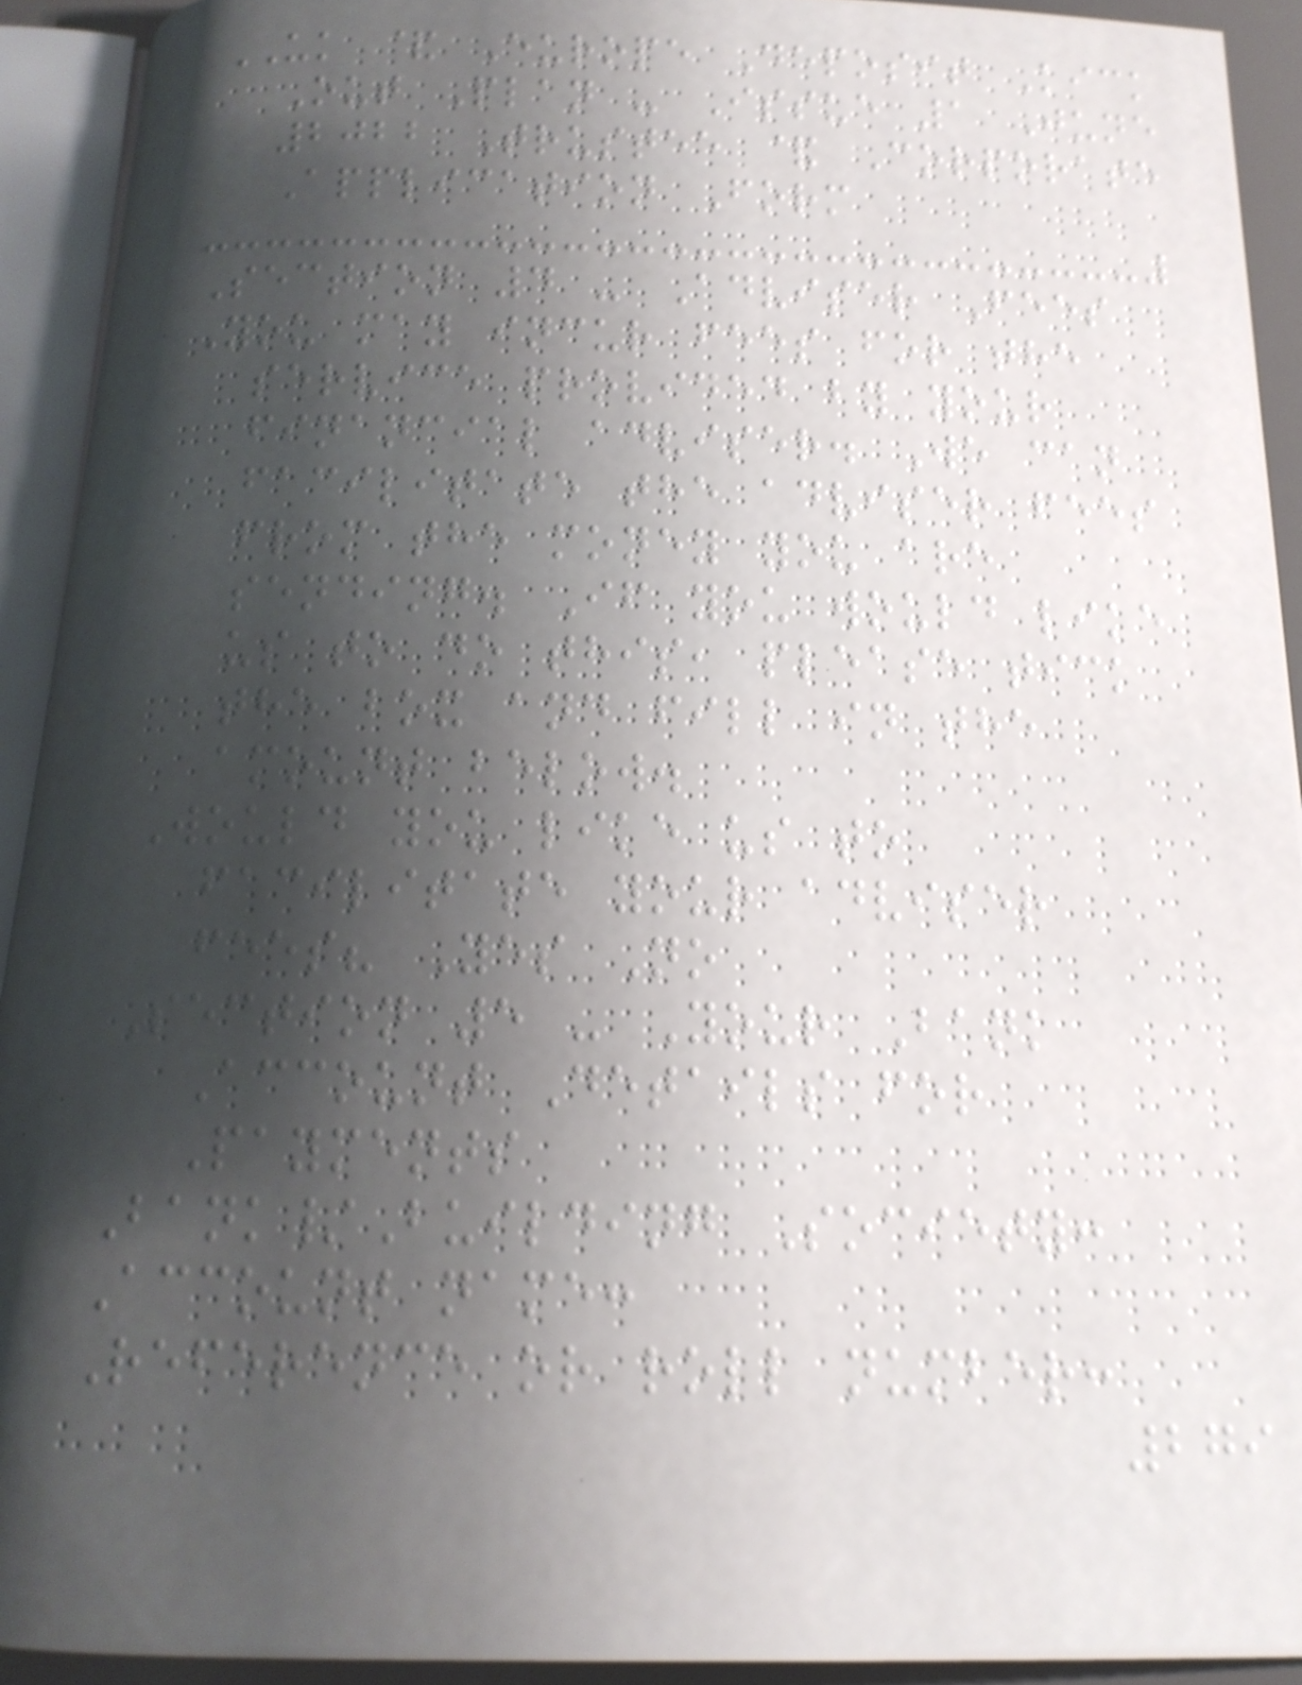UK & Europe Deposit Kick
Out Plan - Issue 1 June
2022 Trustee & Corporate
Application Form
Section 4 - Adviser Fees
You may incur fees for the
service provided by your
financial adviser. We can
facilitate the adviser fees
from the money you are
sending. If you would like
us to do this, please tick
the box and fill in the
amount below.
Would you like us to
facilitate your adviser
fees? Yes No
Section 5 - Your Bank
Account Details for
Payments
Bank/Building Society:
Account name:
Reference or roll number:
279
